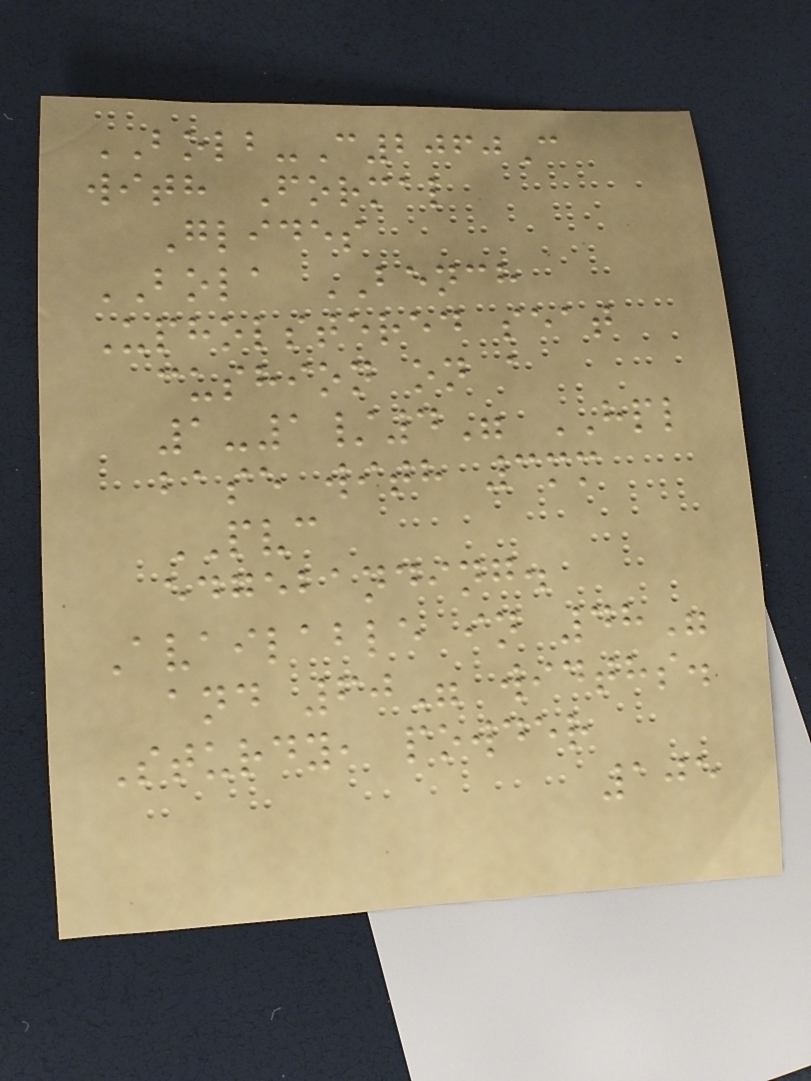BOLB-C2060C
with Formal
Glides
BOLA BENCH
Upholstered seat
cushion on a
1-1/4" HPL
base with 3mm
PVC
edgebanding.
Available in 48"
and 60" widths.
Sturdy, powder
105
